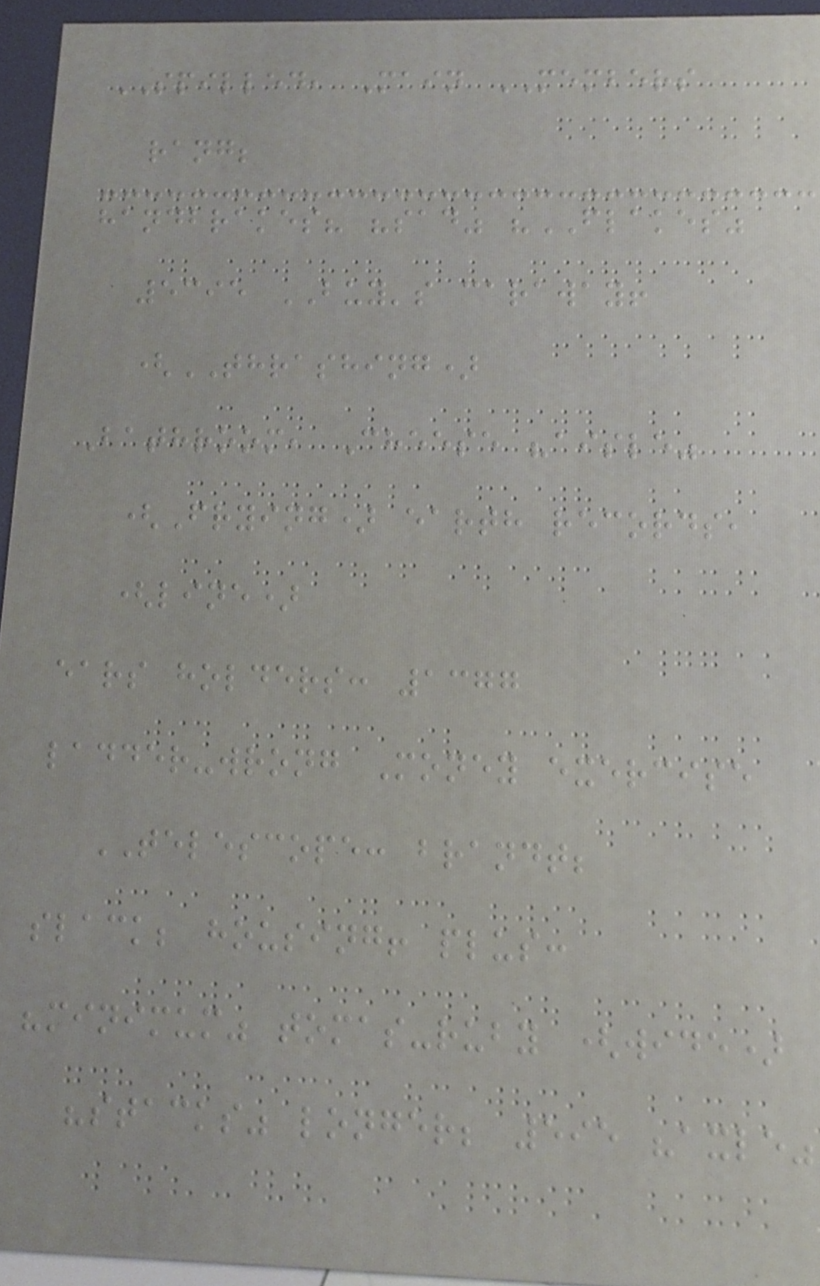SPILLED, Main MEMBERS
rang;
handbrakes? "sad" "FLAKES"
5395 BUY's caraway!
(THRASHING)
Bathroom, Cheese "aisle"
(Frying) earth records,
(line)
ears holders: 1377
ladder-wrong Money exercise
TELESCOPE: brandt;
slack; housing! plus:
"minimum" tomas-ruby (wide)
"stacks" longer; 595 "axle"
